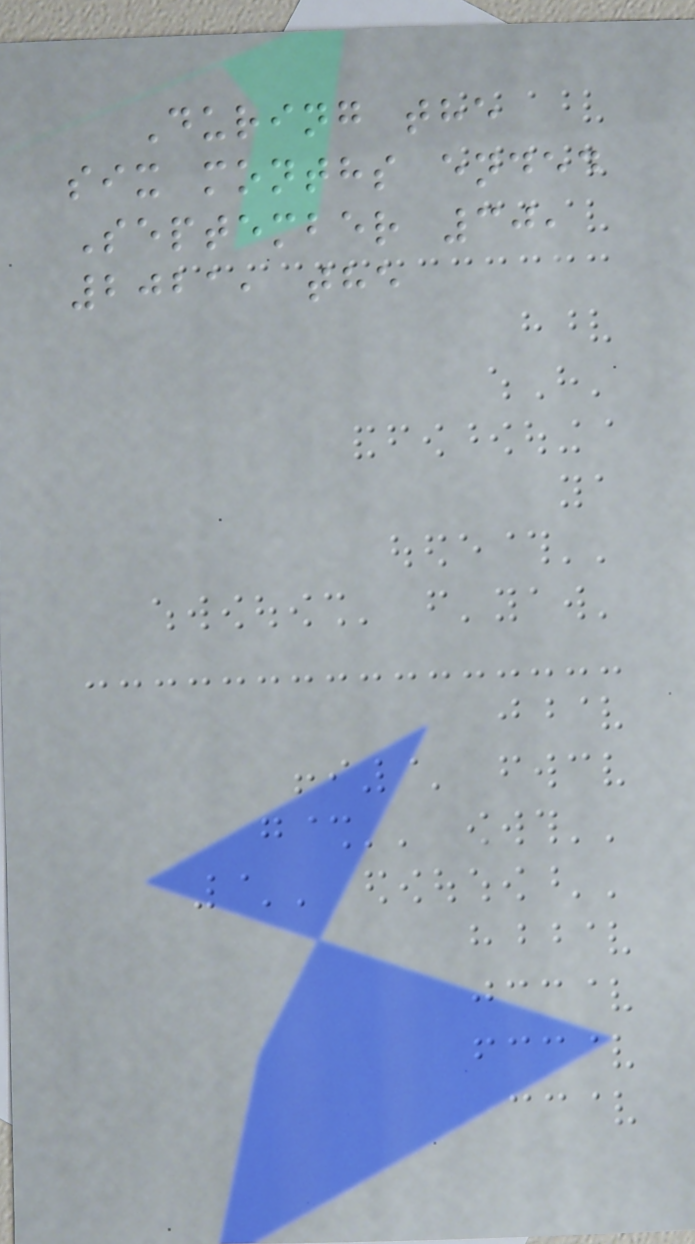During the
six months ended
September 30,
2021, the
